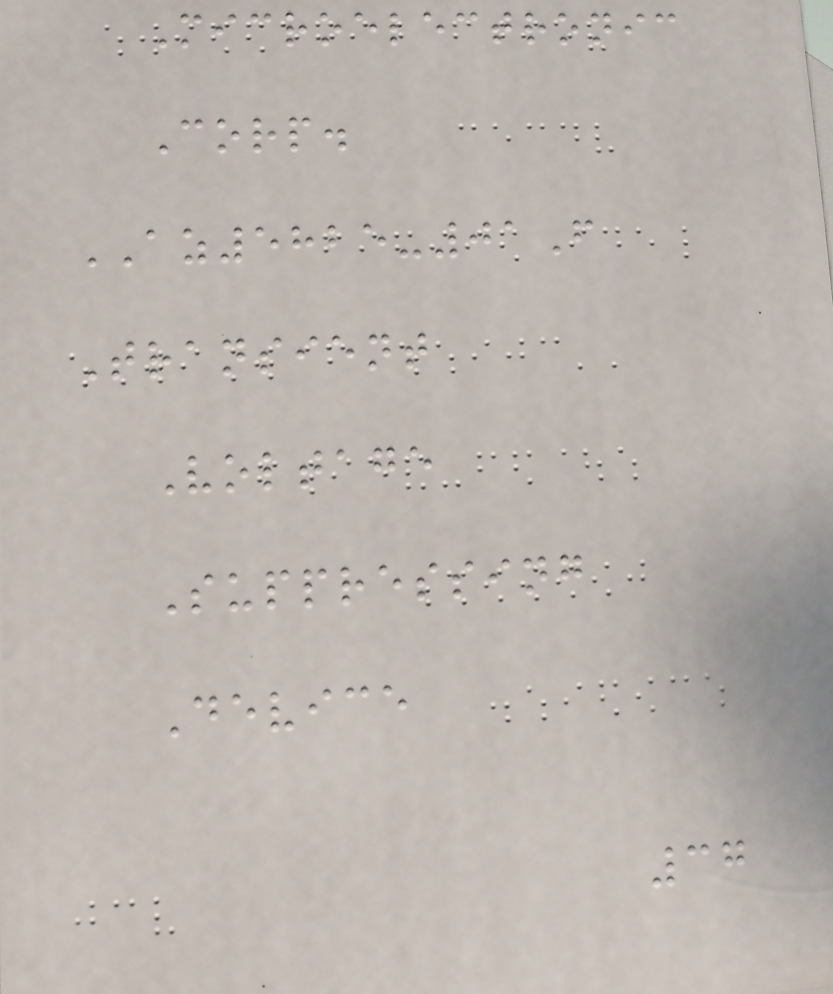Microelectronic
Corp.
AZ5825-01F
Transient
Voltage
Suppressing
Device
37
